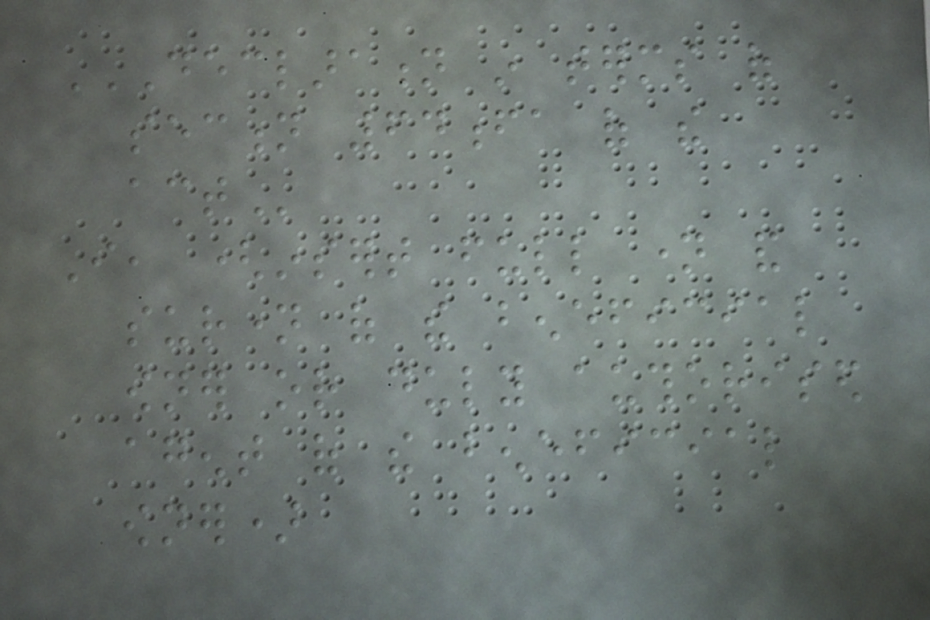DECLARATION IN TERMS OF
SECTION 64FA OF THE
ACT
I, (insert full name and
surname of the beneficial
owner or duly authorised
agent of the beneficial
owner)
